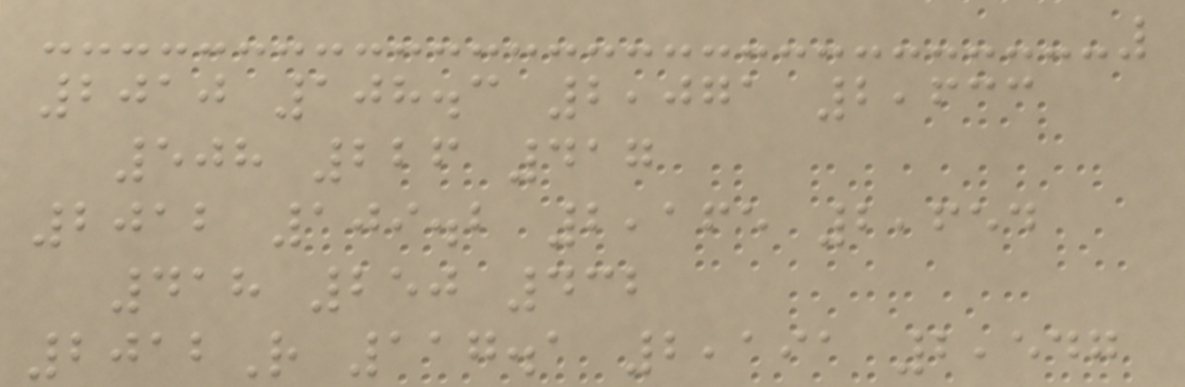2010 108.3 2,071 2,633
508 226 417
2012 109.2 2,165 2,654
418 250 432
2012R 117.1 2,191 2,547
